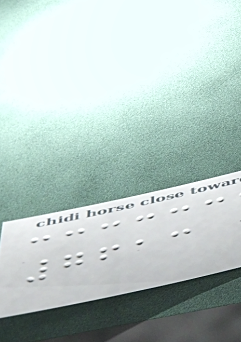7613
